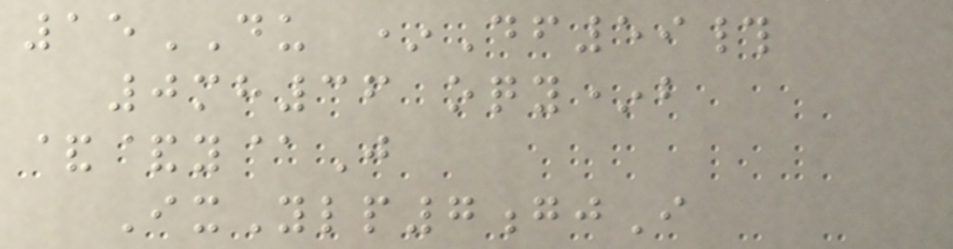15DU *Df59#
0mh36 oqy*b
&&y@J
IxYlp7gjI
